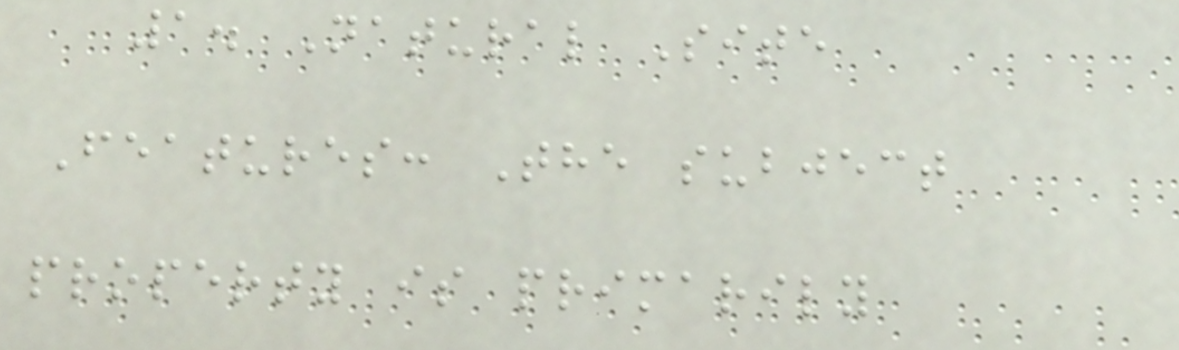1. Natural Site
Features: The subject
property is primarily
